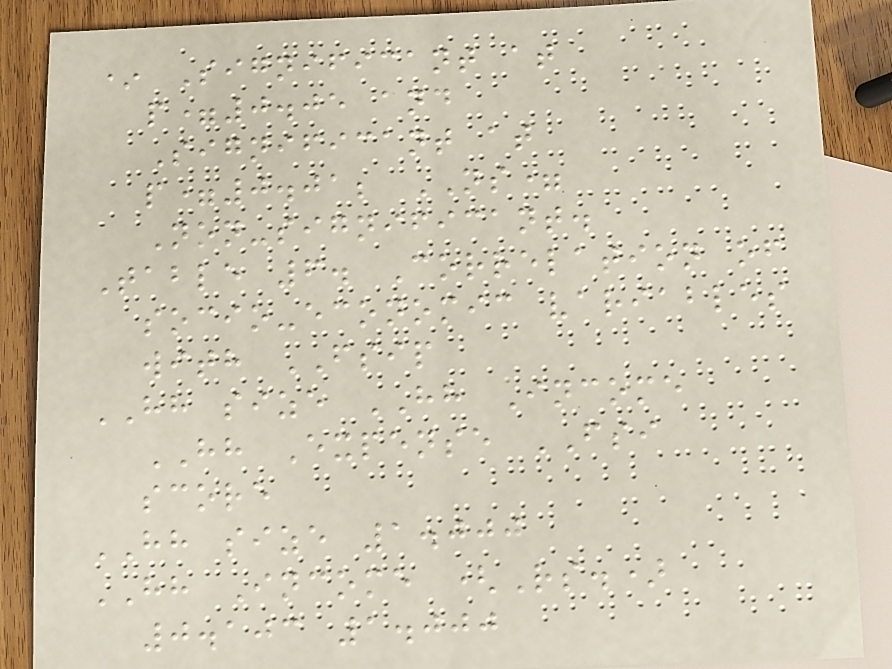* Significant at
p=0.05 and
Significant at
p=0.01; NS=
Non-significant.
Table 6. Correlation of
socio-economic variables
with FSIP
HH size HH Income
HH Expense FSI
score
HH size 1.000
HH Income (Rs.)
0.103 1.000
